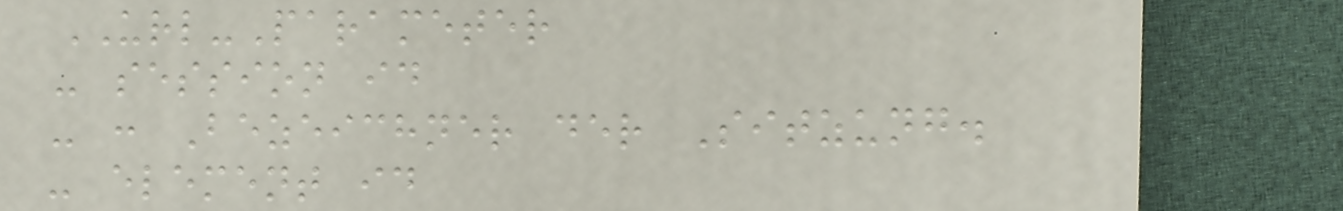URL-Parameter
- session id
- : Bezeichner der Sitzung.
- element id
